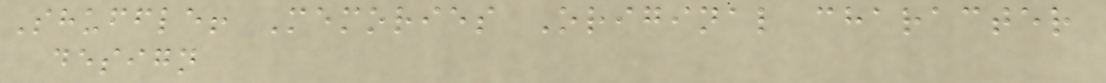Shuffle! Memories Original character
design
